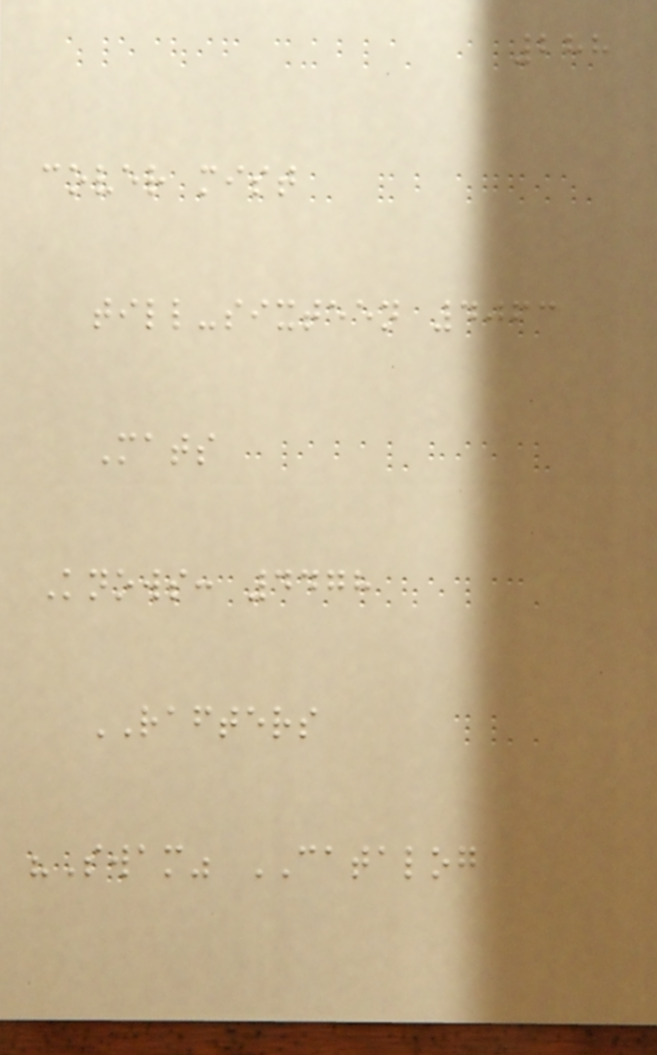288
cover mist
till-sixteen 4063
Mats
Knows: 4478
RAFTERS
"Swam" CATALOG
